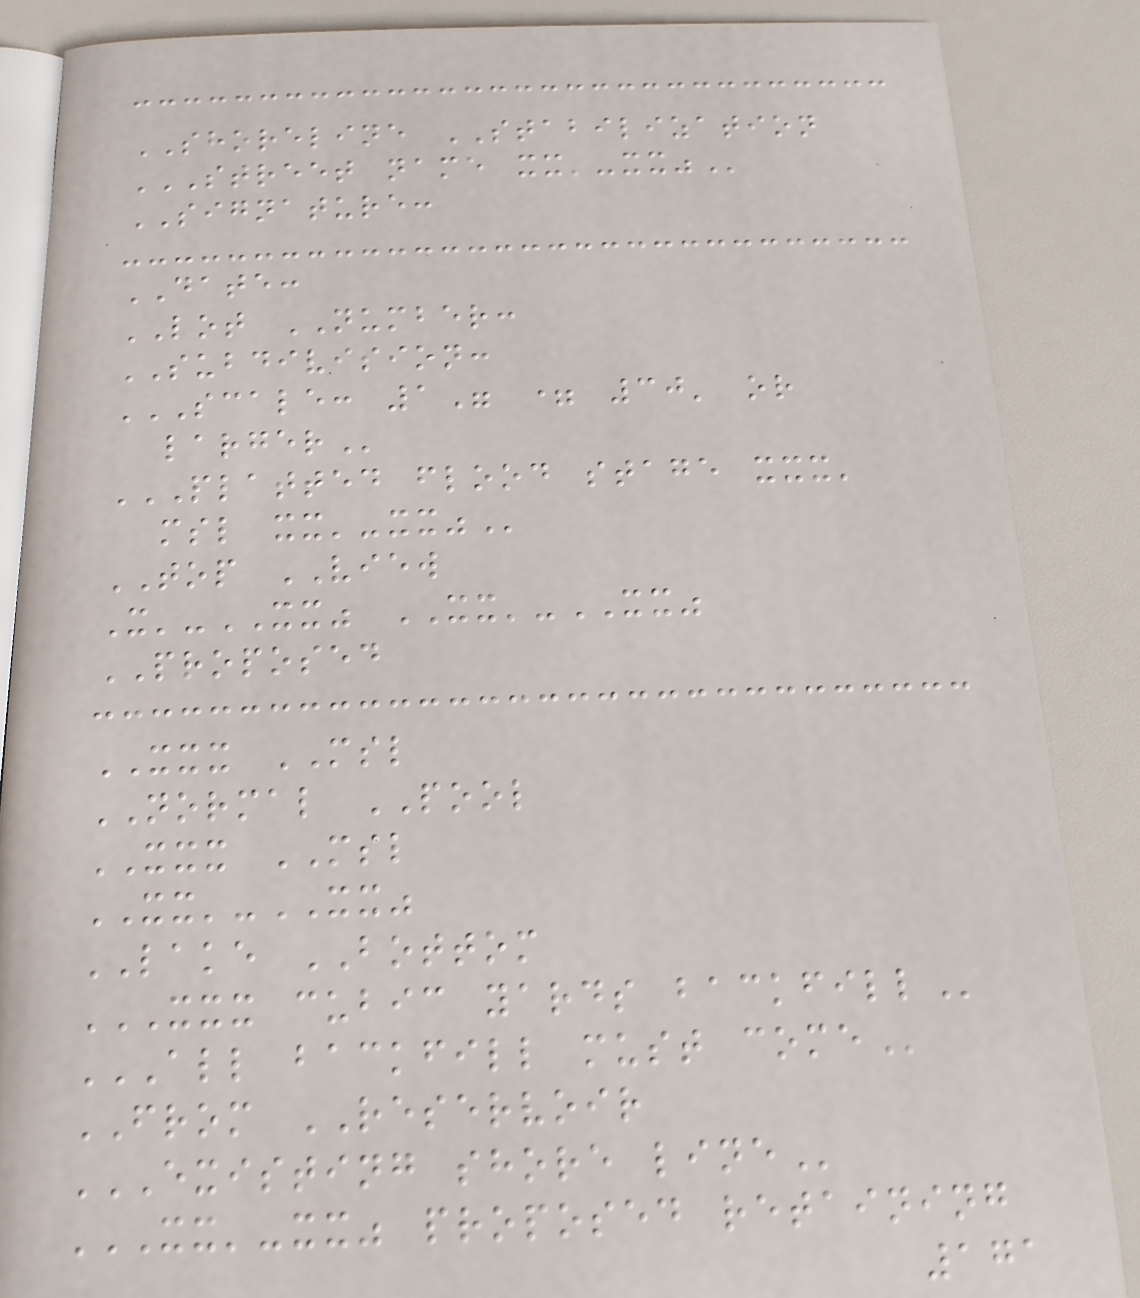SHORELINE STABILIZATION
STREET NAME XX'-XX"
SIGNATURE:
DATE:
LOT NUMBER:
SUBDIVISION:
SCALE: 1" = 30' OR
LARGER
PLATTED FLOOD STAGE XXX'
MSL XX'-XX"
TOP VIEW
X'-XX" XX'-XX"
PROPOSED
XXX MSL
NORMAL POOL
XXX MSL
XX'-XX"
LAKE BOTTOM
XXX CUBIC YARDS BACKFILL
ALL BACKFILL MUST COME
FROM RESERVOIR
EXISTING SHORE LINE
XX'-XX" PROPOSED RETAINING
171
